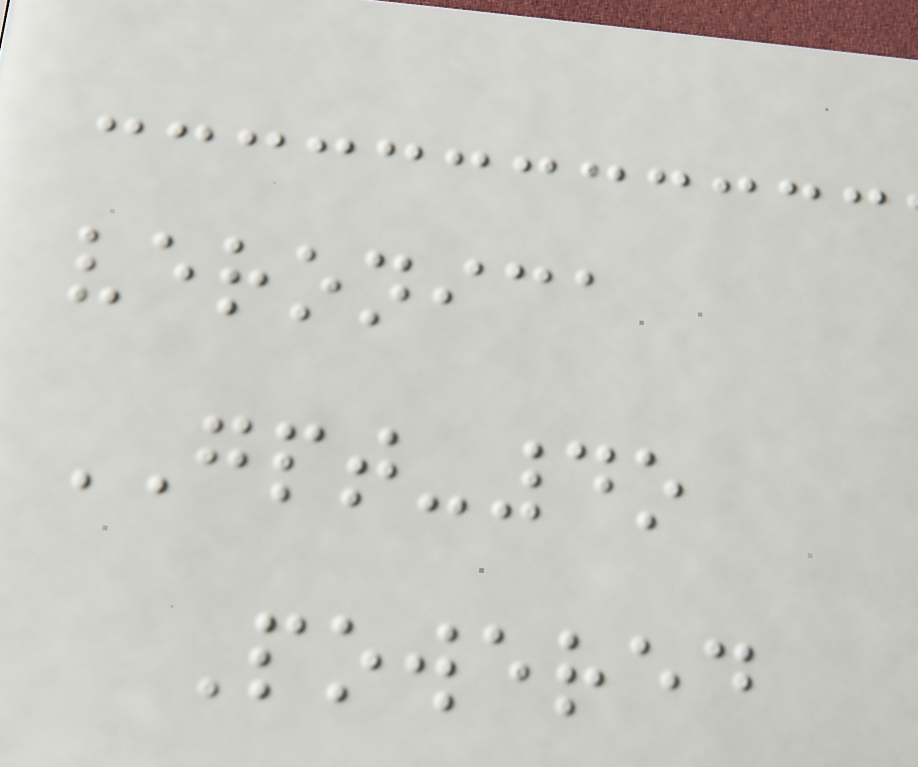veronica
GPT-4o
Powered
